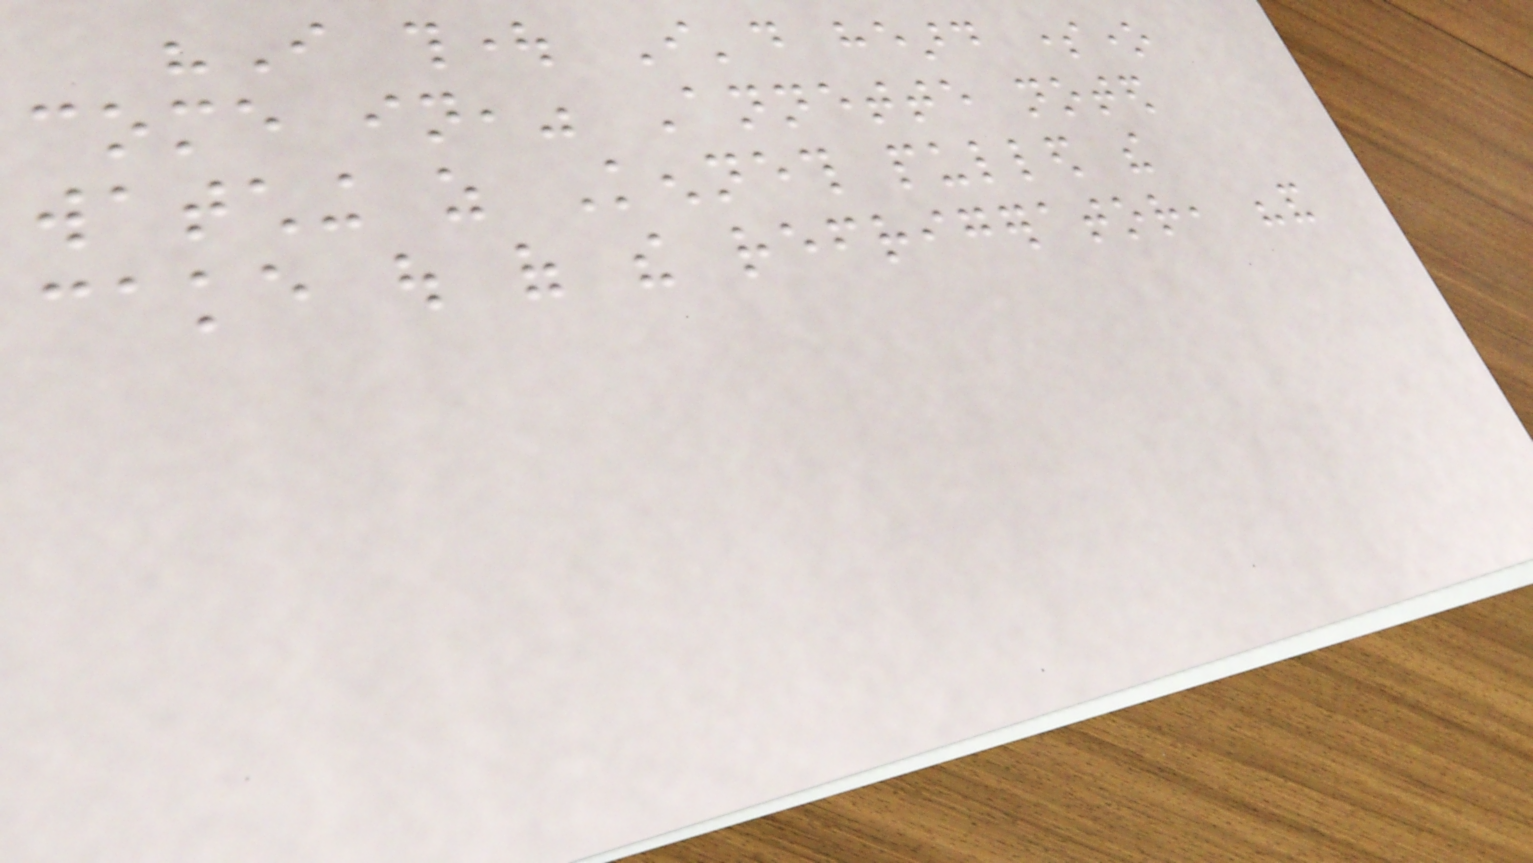"I thought I'd heard someone
come in," Annette noted
watching as Kenneth pulled the
cake out of the refrigerator, "and
